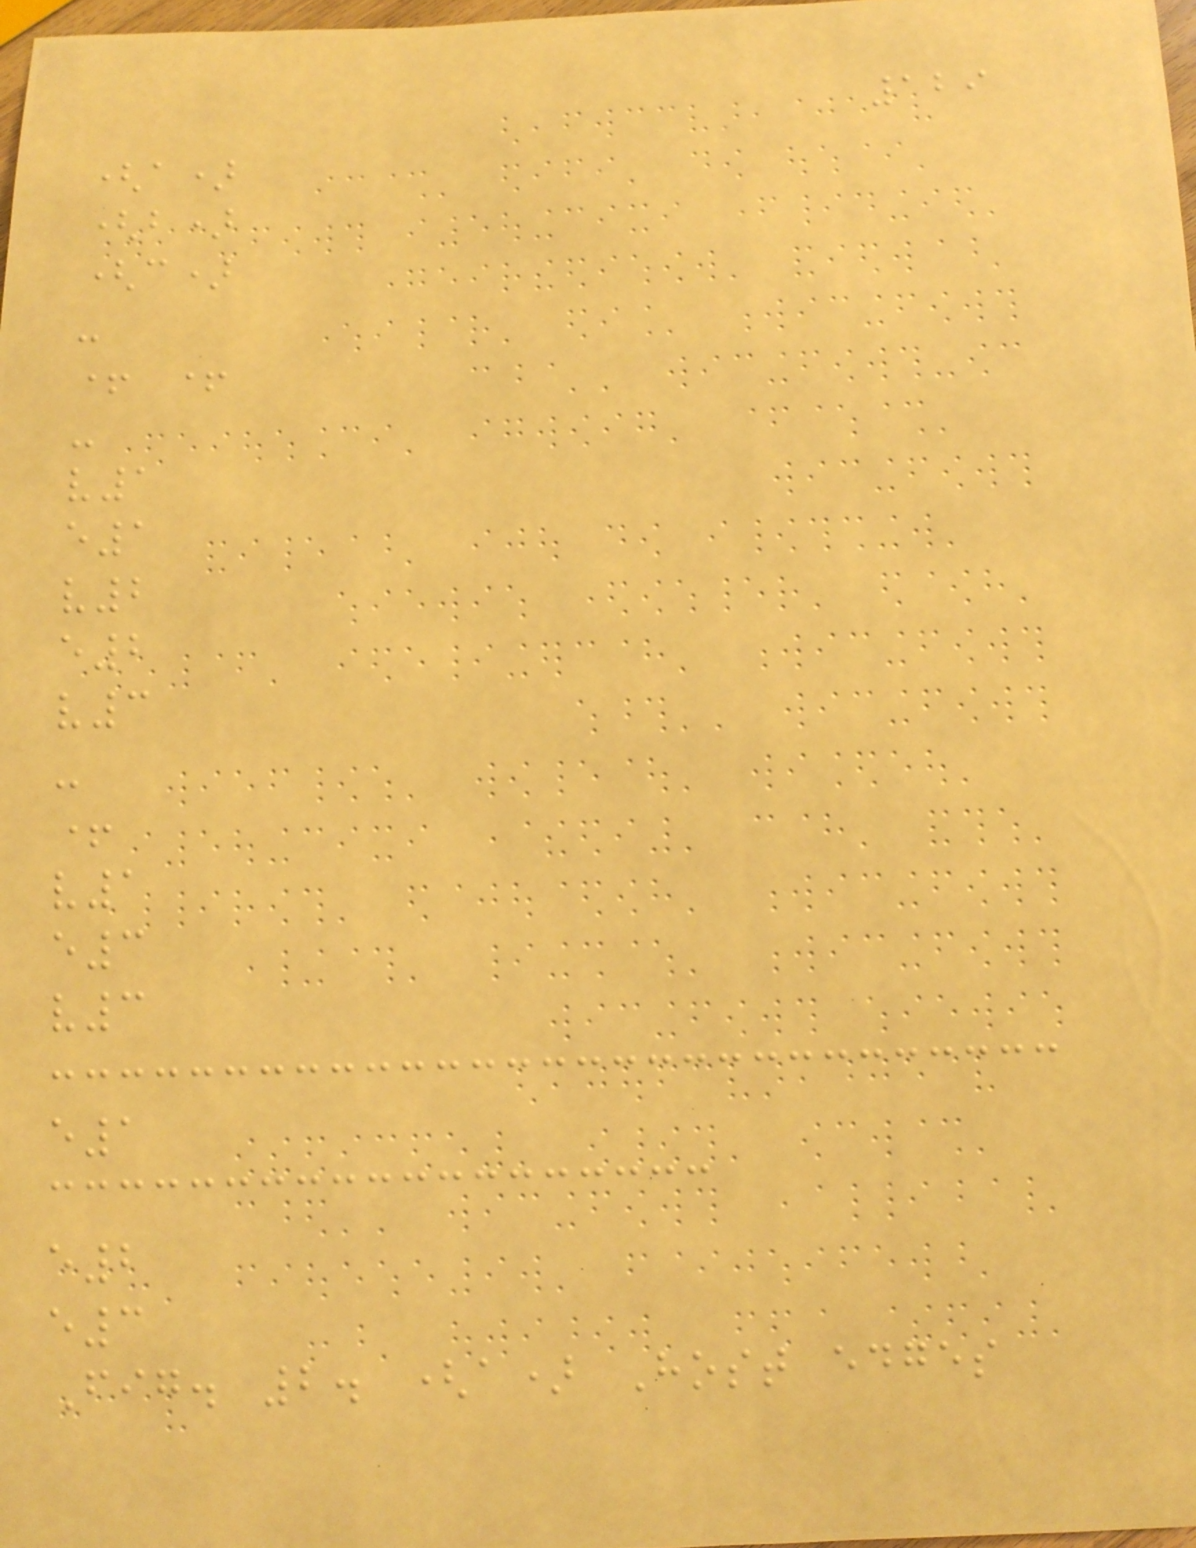129
(a)
(b)
(c)
-
+ +
-
v1
e1
v2
e2
v3
-
+
v1
e3
v3
e1
e2
e3
Fig. 2. (a) Host edges
